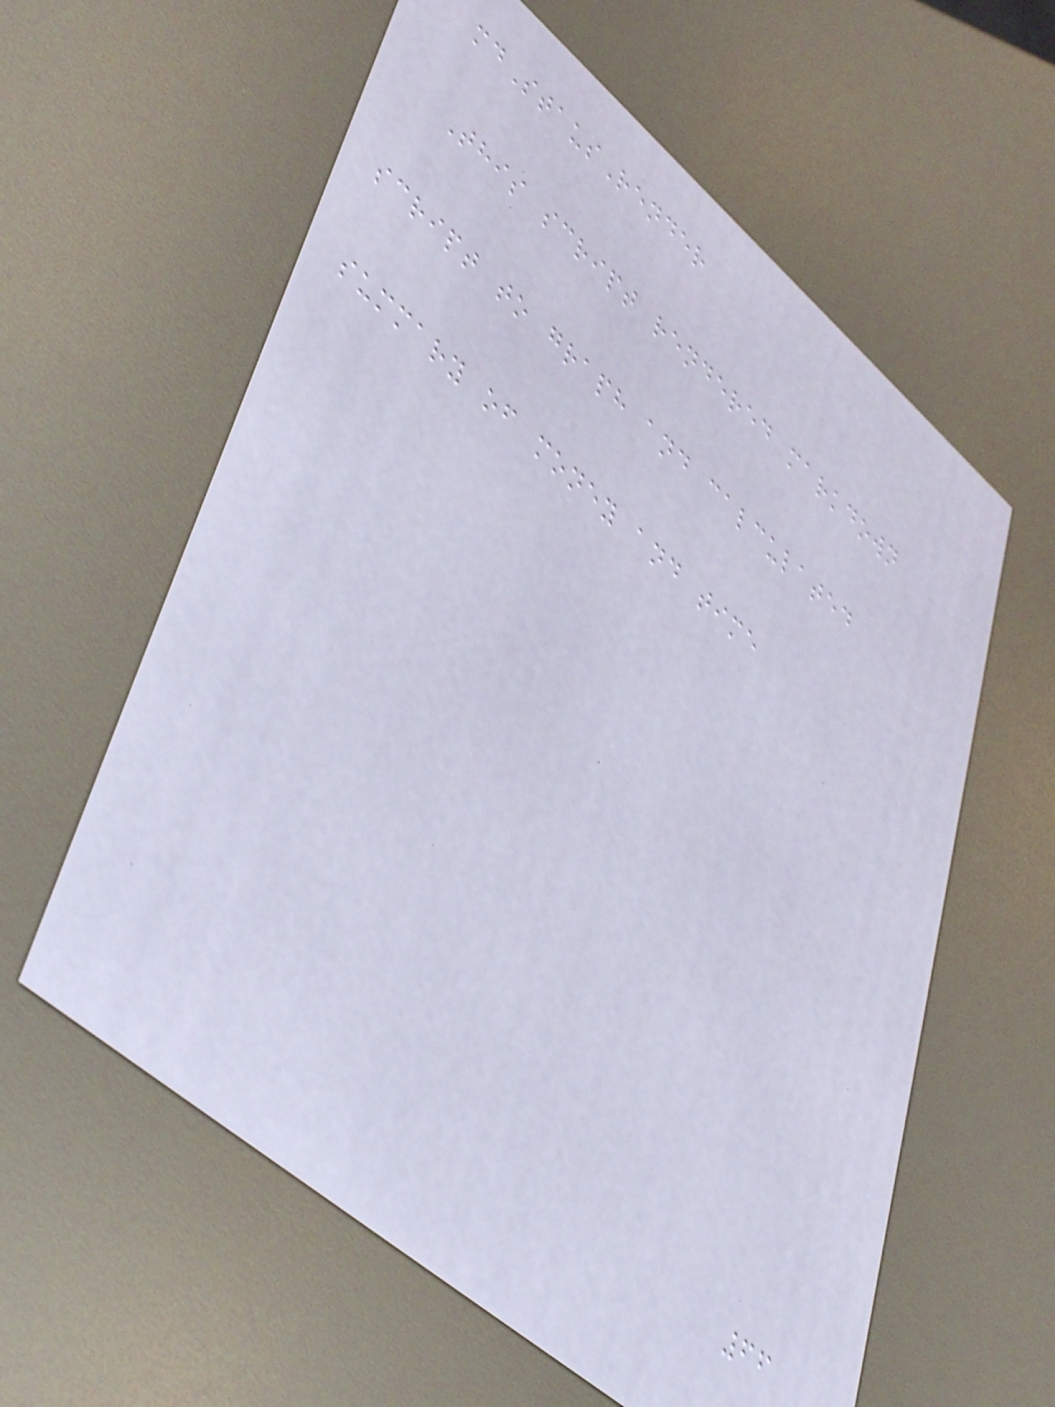mdStausRender
This script rendered markdown
script to graph and calculated
summary of money and time
66
